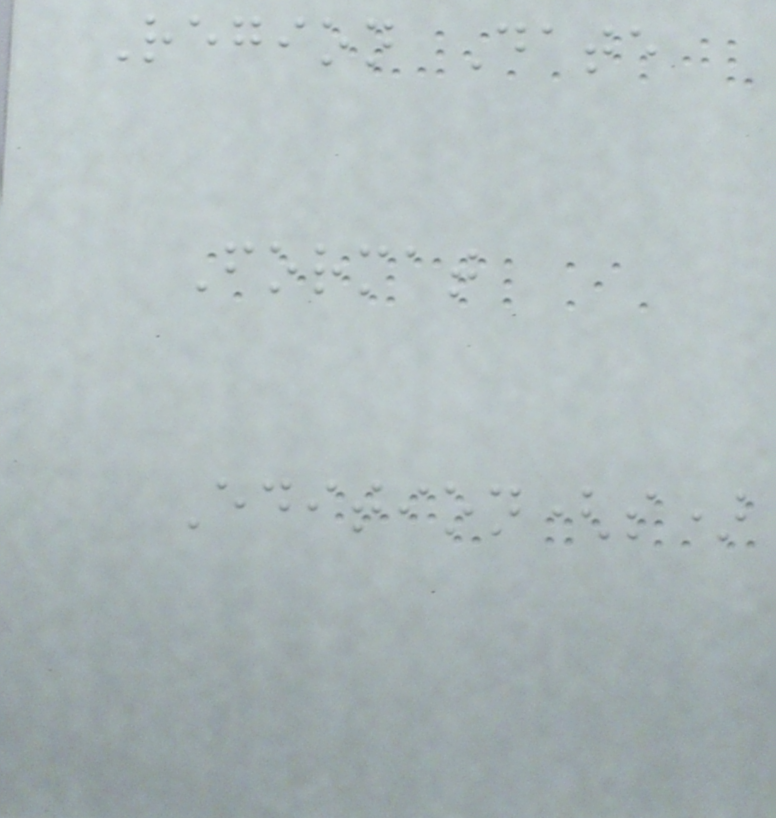Region Date
Format
Edition(s)
